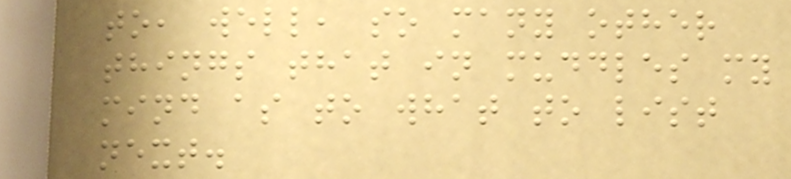to, well, so many other
things that in muddles my
mind as to what to list
next.
